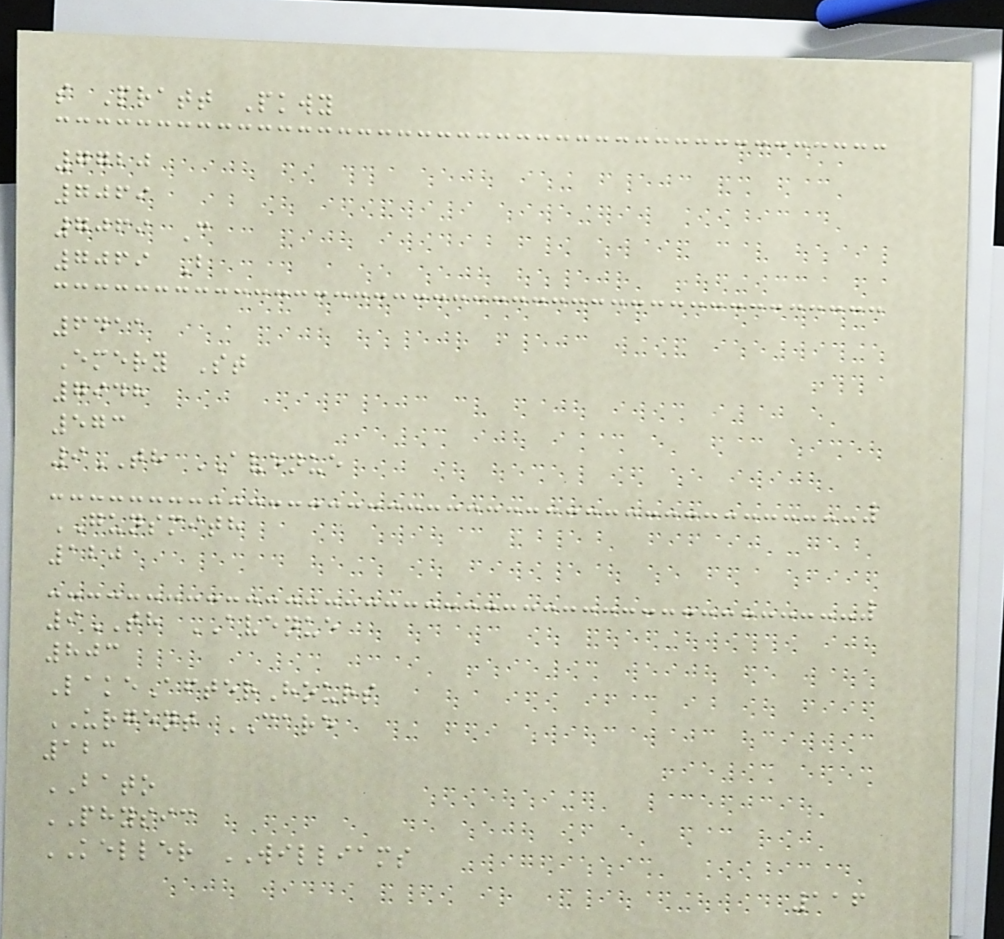s Pratt Pkwy
7720
7069
7069 C
7069 B
6411
Emery St
7948
573
9TH AVENUE
GUNSMITH
120
9TH AVENUE
803
LakeAfterHours
URGENT CARE
123
BATO
PHYSIC
KELLER WILLIAMS
116
